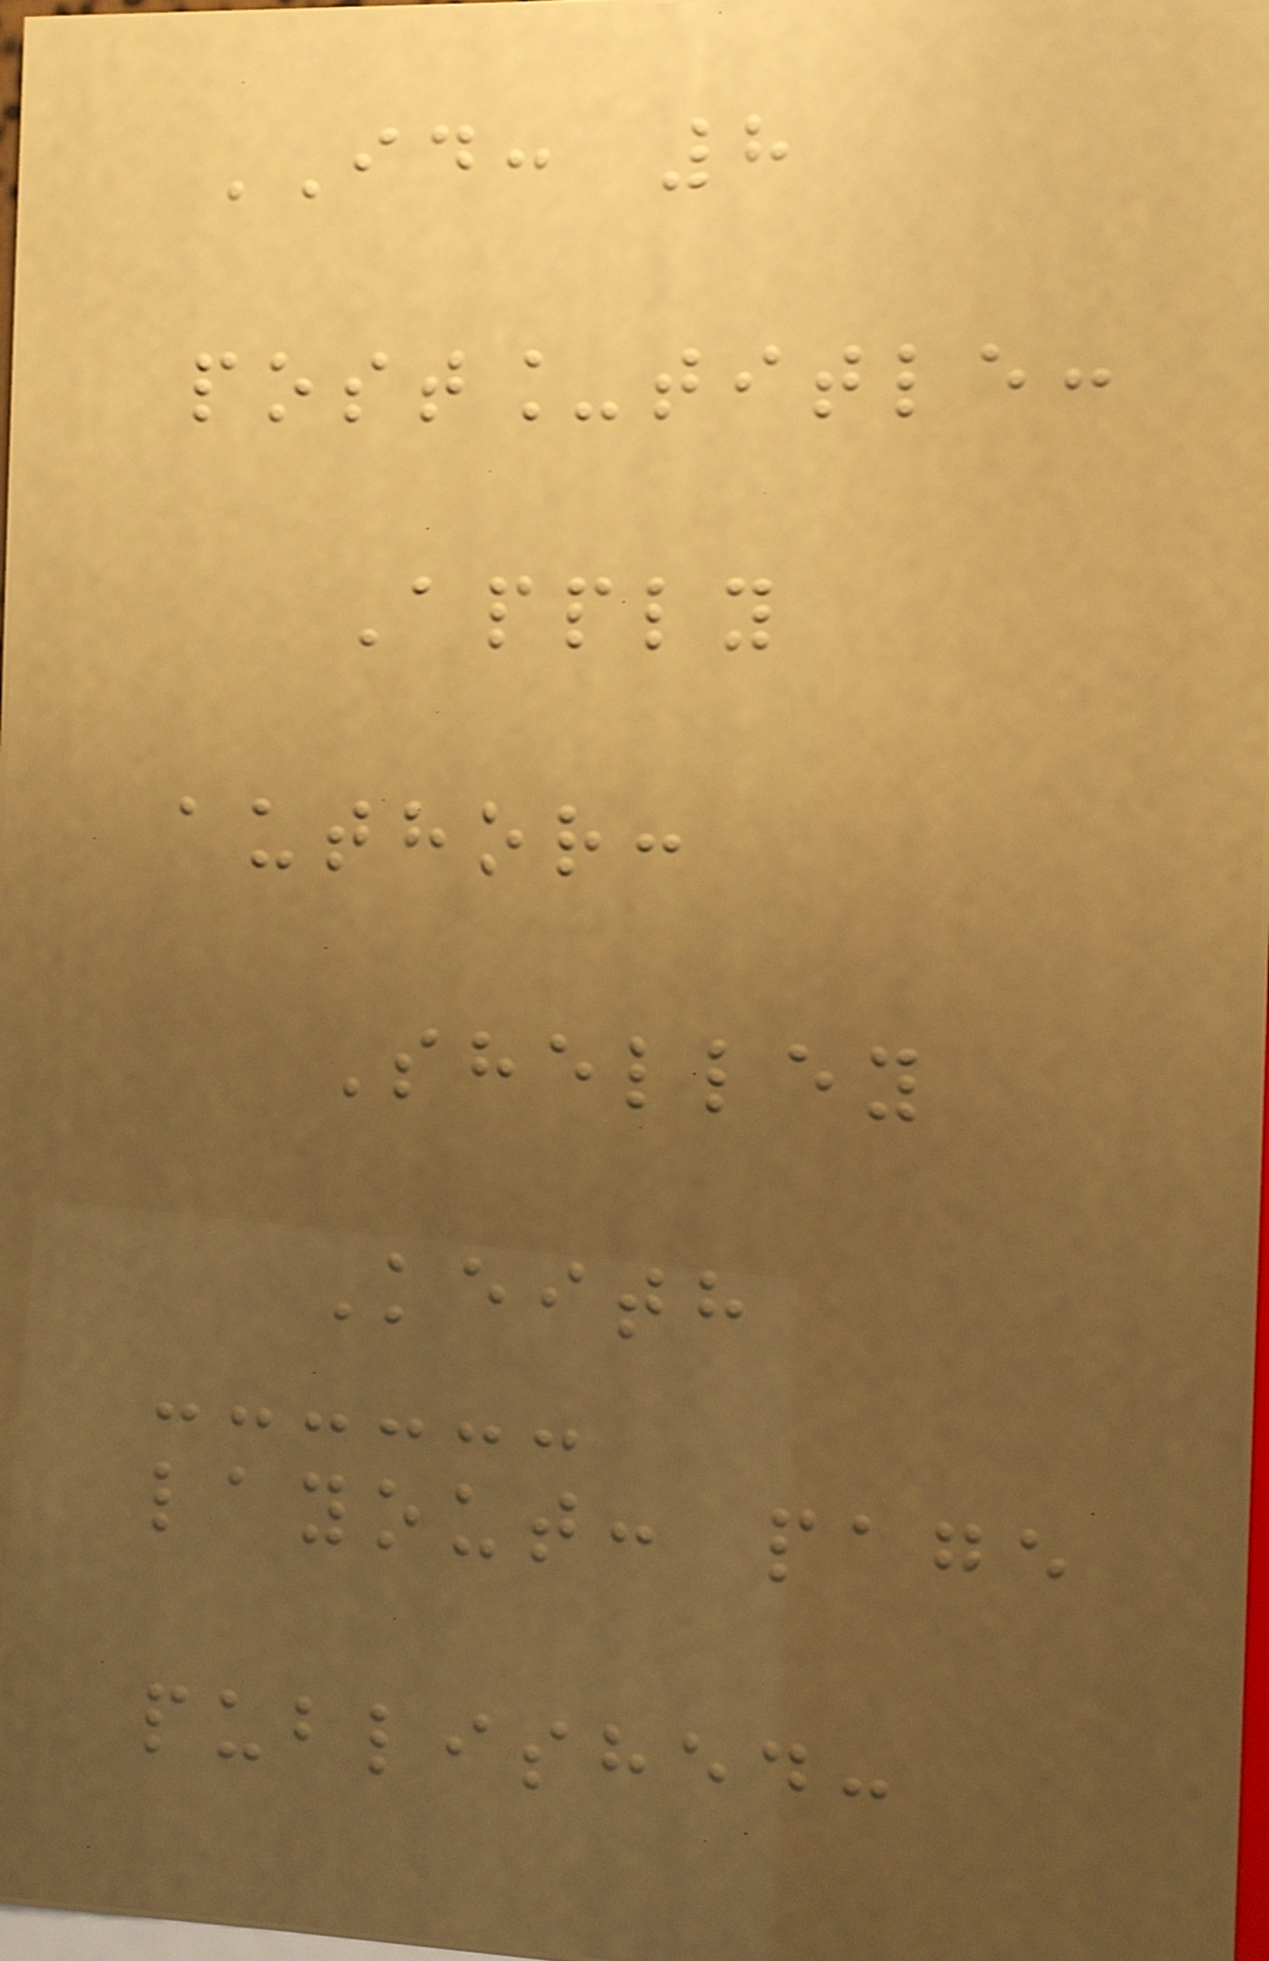ID: 8
post_title:
Apply
author:
Shelley
Keith
layout: page
published:
